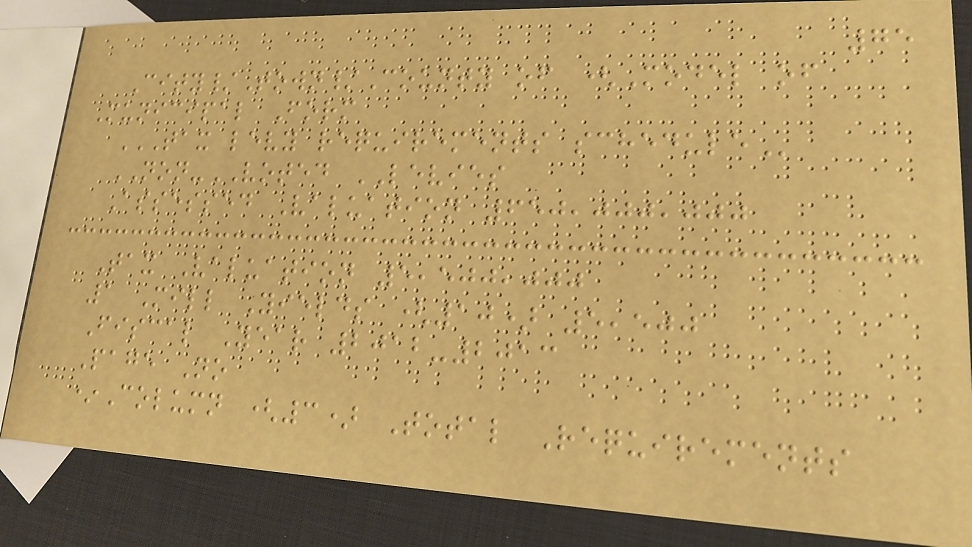75
City/Town/County of (Model of
Municipal Form
TAX LEVY REQUIREMENTS SCHEDULE
NON-VOTED LEVIES
Assessed Valuation 650,000,000
Tax Valuation 5,500,000
1 Mill Yields (10) 5,500
Fiscal Year 2012-2013
Page No
*Column (3) Total Requirements
